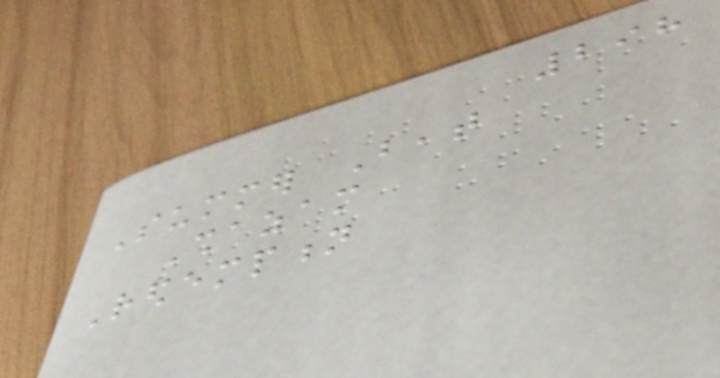298
Summer Beat
Shazam
Redemption
